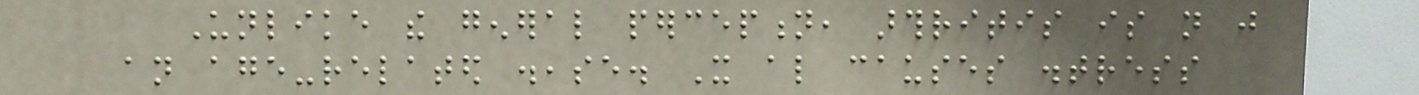Unlike the general perception, arthritis is not just
an age-related disease. It also causes distress
